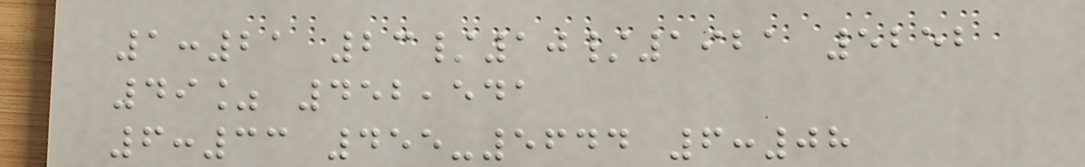1:21 23/10/1921 5252
49% 452,541
6:33 455-5644 6:08
